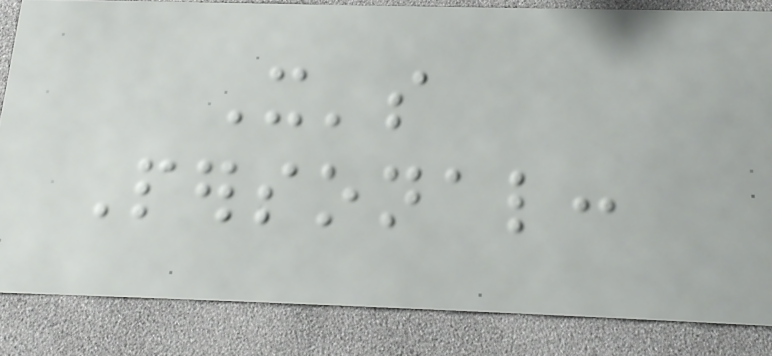It's
Personal:
